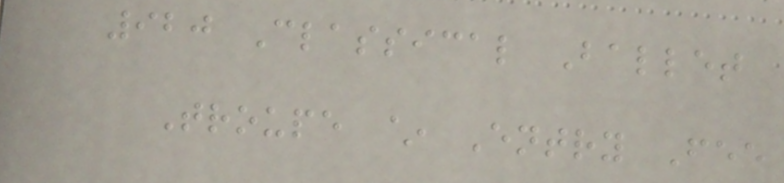920 Classical Ballet
Troupe ~ Entry Fee
